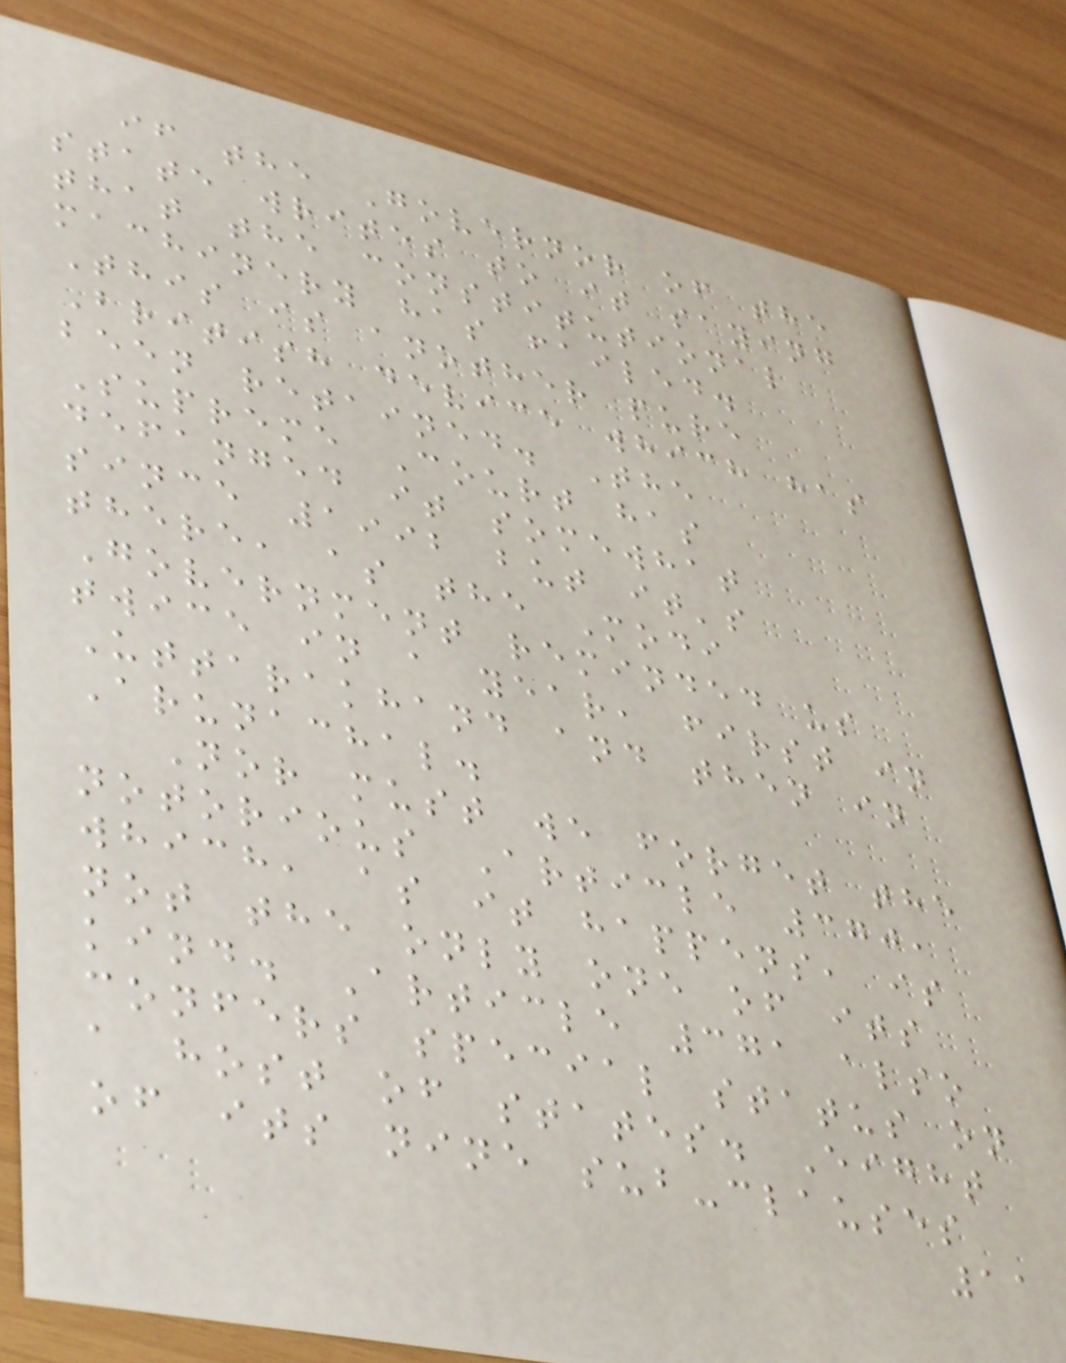if the Governor of the
state writes to it saying
that the constitutional
machinery has failed.
This is another pure
British device which has
been retained. The
Supreme Court has
defanged it somewhat
since 1992 but it's
there, as the Modi
Government reminded us
twice in a year, first in
Uttarakhand and then in
Arunachal.
Nor must we forget the
notorious Article 370,
which, as it happens, is
not the only one of its
kind. Article 371 also
confers special status on
a host of states. Eight
of its nine sub-clauses
11
